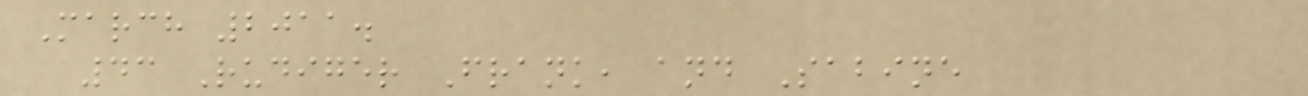March 2011.
43 Rudiger Frank, and Sabine
